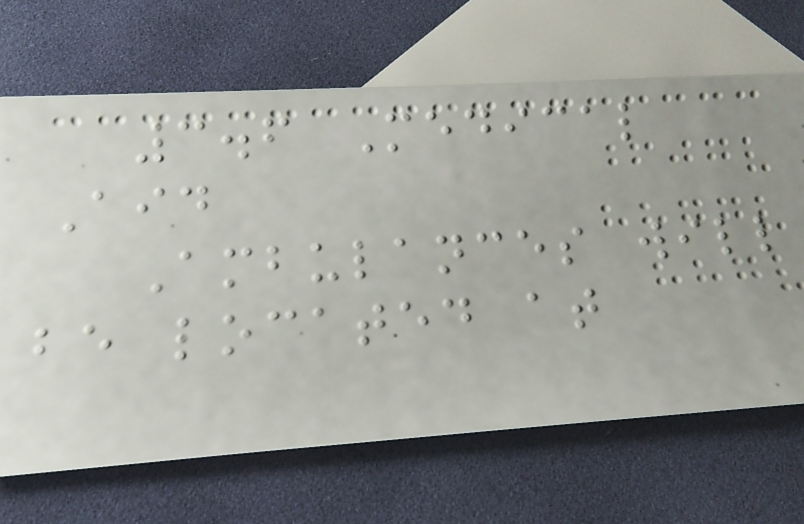3.6 Medical
Aid
Ambulances will
be located at
